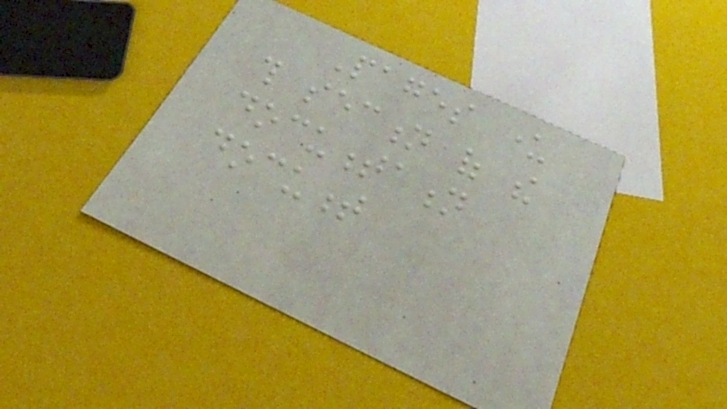Pages under
this section of the
documentation
document
